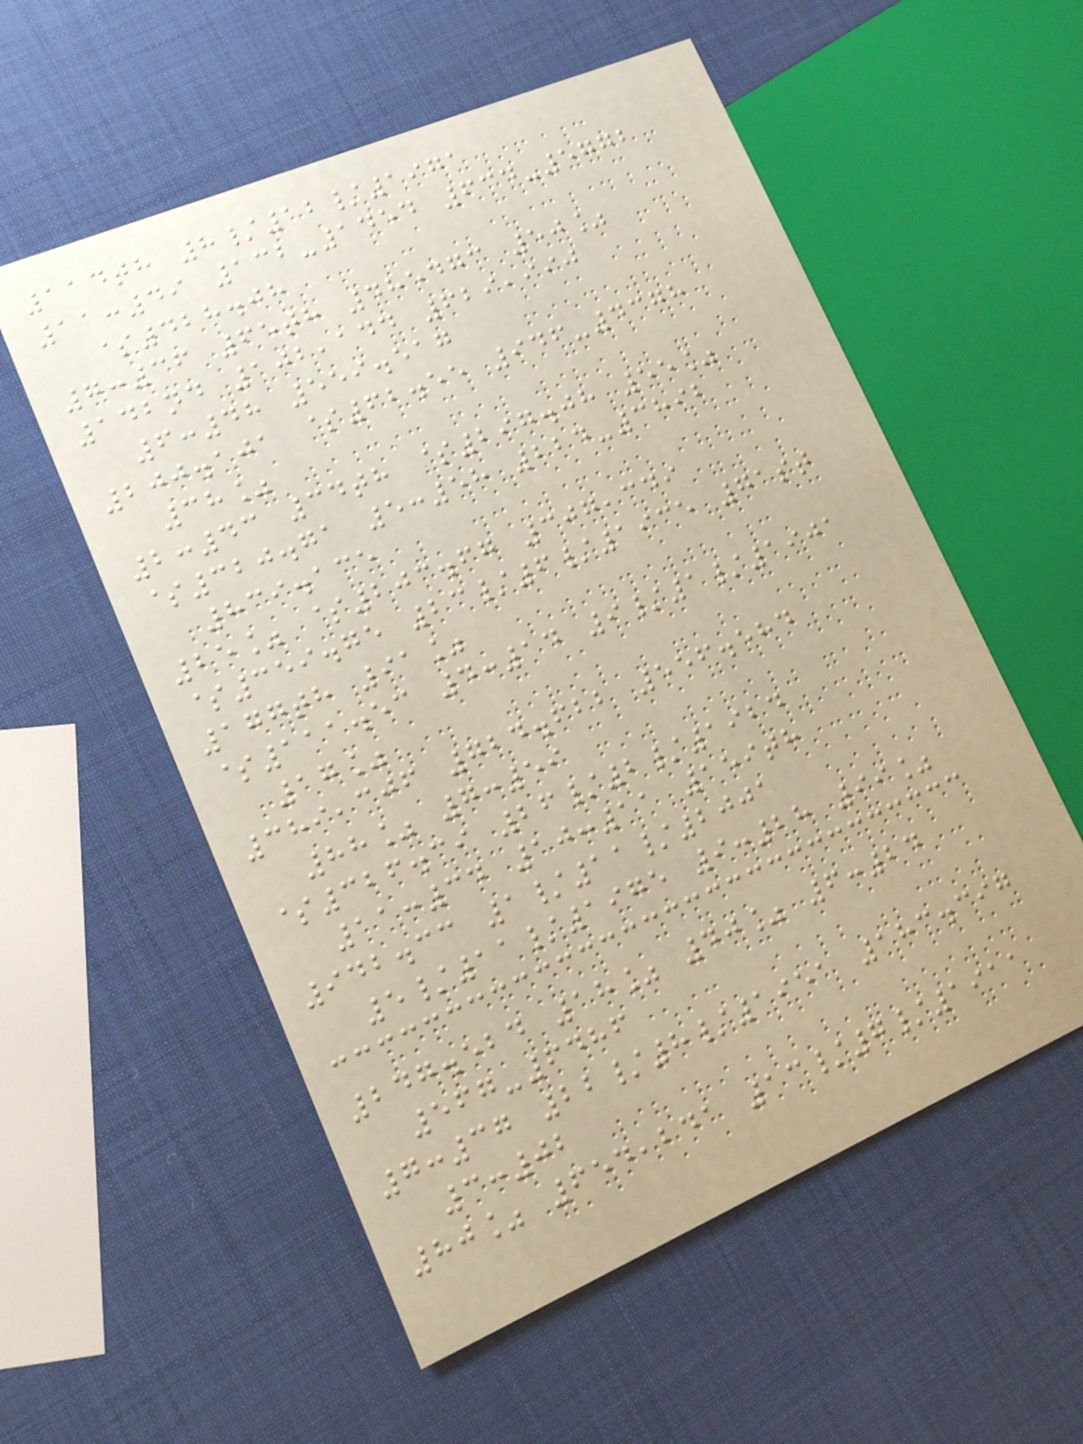114th 8/12/1971
11:49 132-1454 634-5772
$428.08
7:36 65th 485473 50%
142nd 102,144 629,990
6:48 559.517
200.101 $62.55 946-4378
38%
2:43 34th $297.08 55%
$320.71 5:58 224-3892
839.135
25% $203.67 307,349
$359.75 23/6/1935 71st
177th 91%
$111.53 4:14 9/1/1901
17%
389,306 724.622 556.584
88% 7:59
$326.39 26/2/1924
11:34 10:11 159th
942.33 1/11/2001
5/11/1975 9:28 99%
247.524 18% 40% 6:24
567-6486
7:37 22/8/1951 183.397
3:02
80% 654,241 13/7/1911
